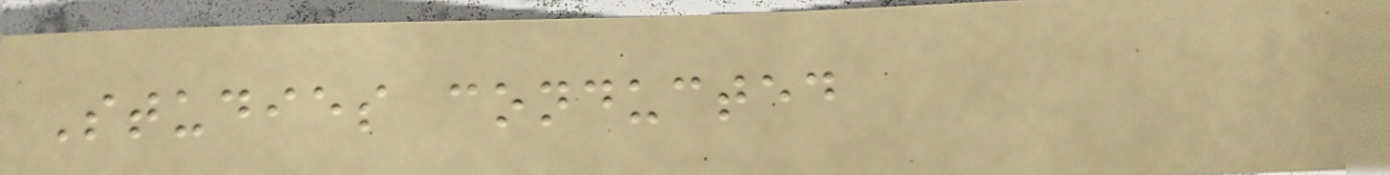Studies conducted
